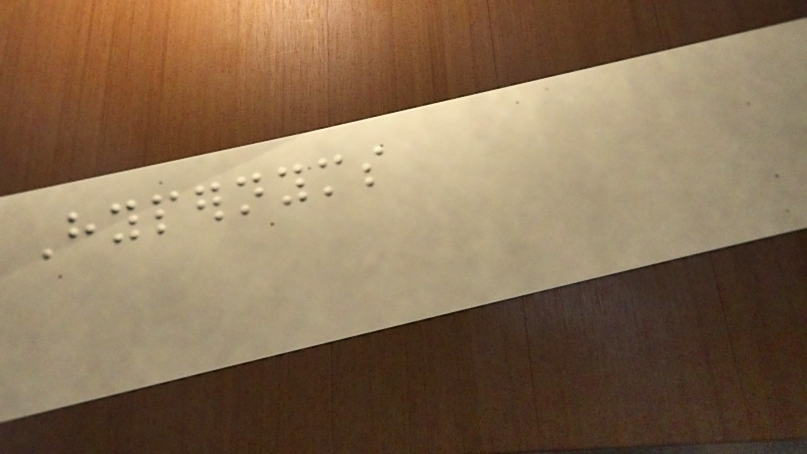Hypernyms
